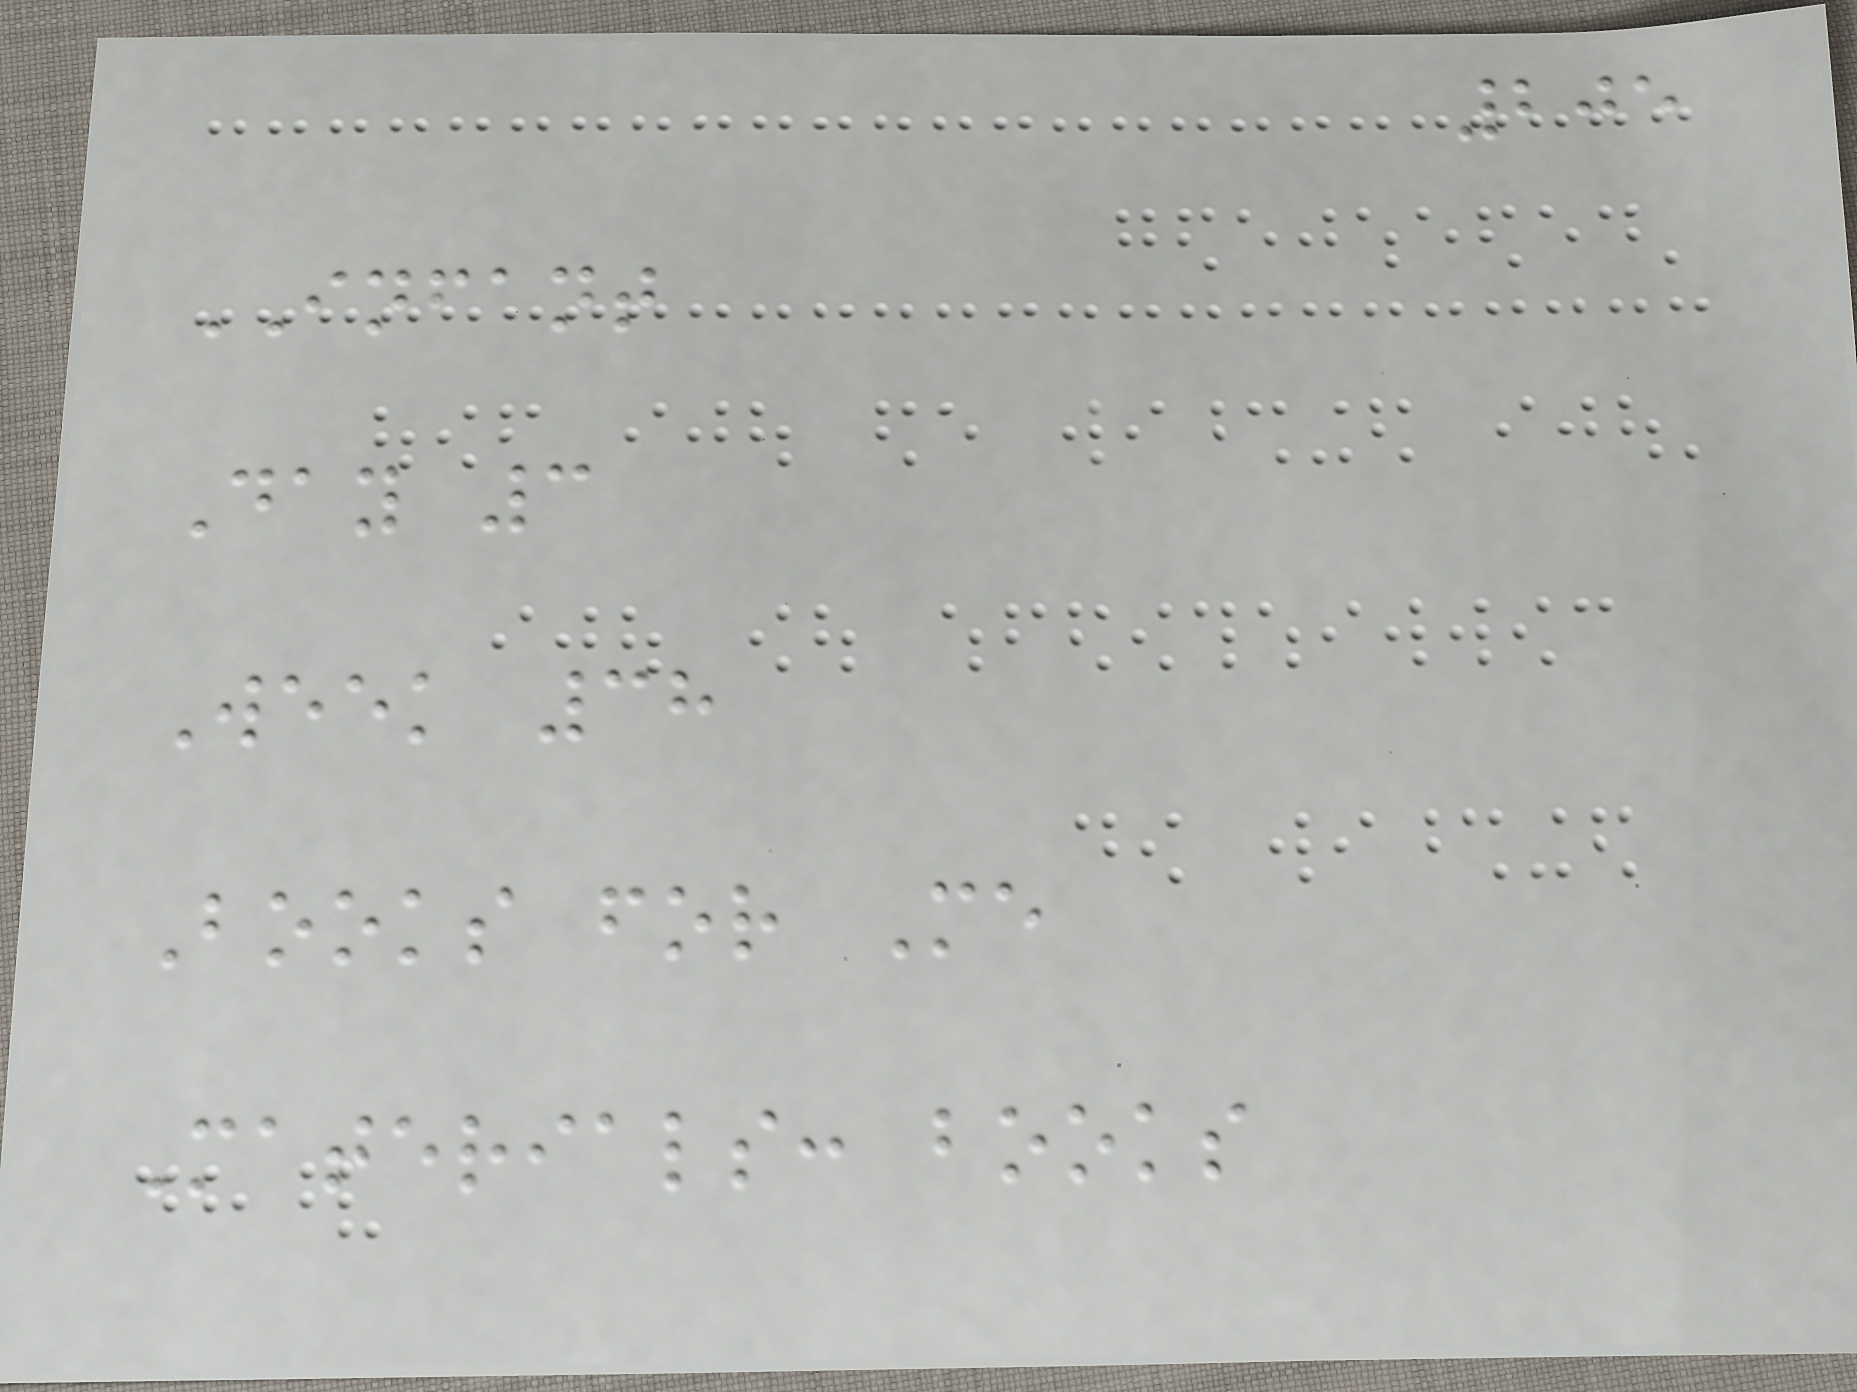205
INFANT
Day 3
Week 38
Books for Me
Materials: books
